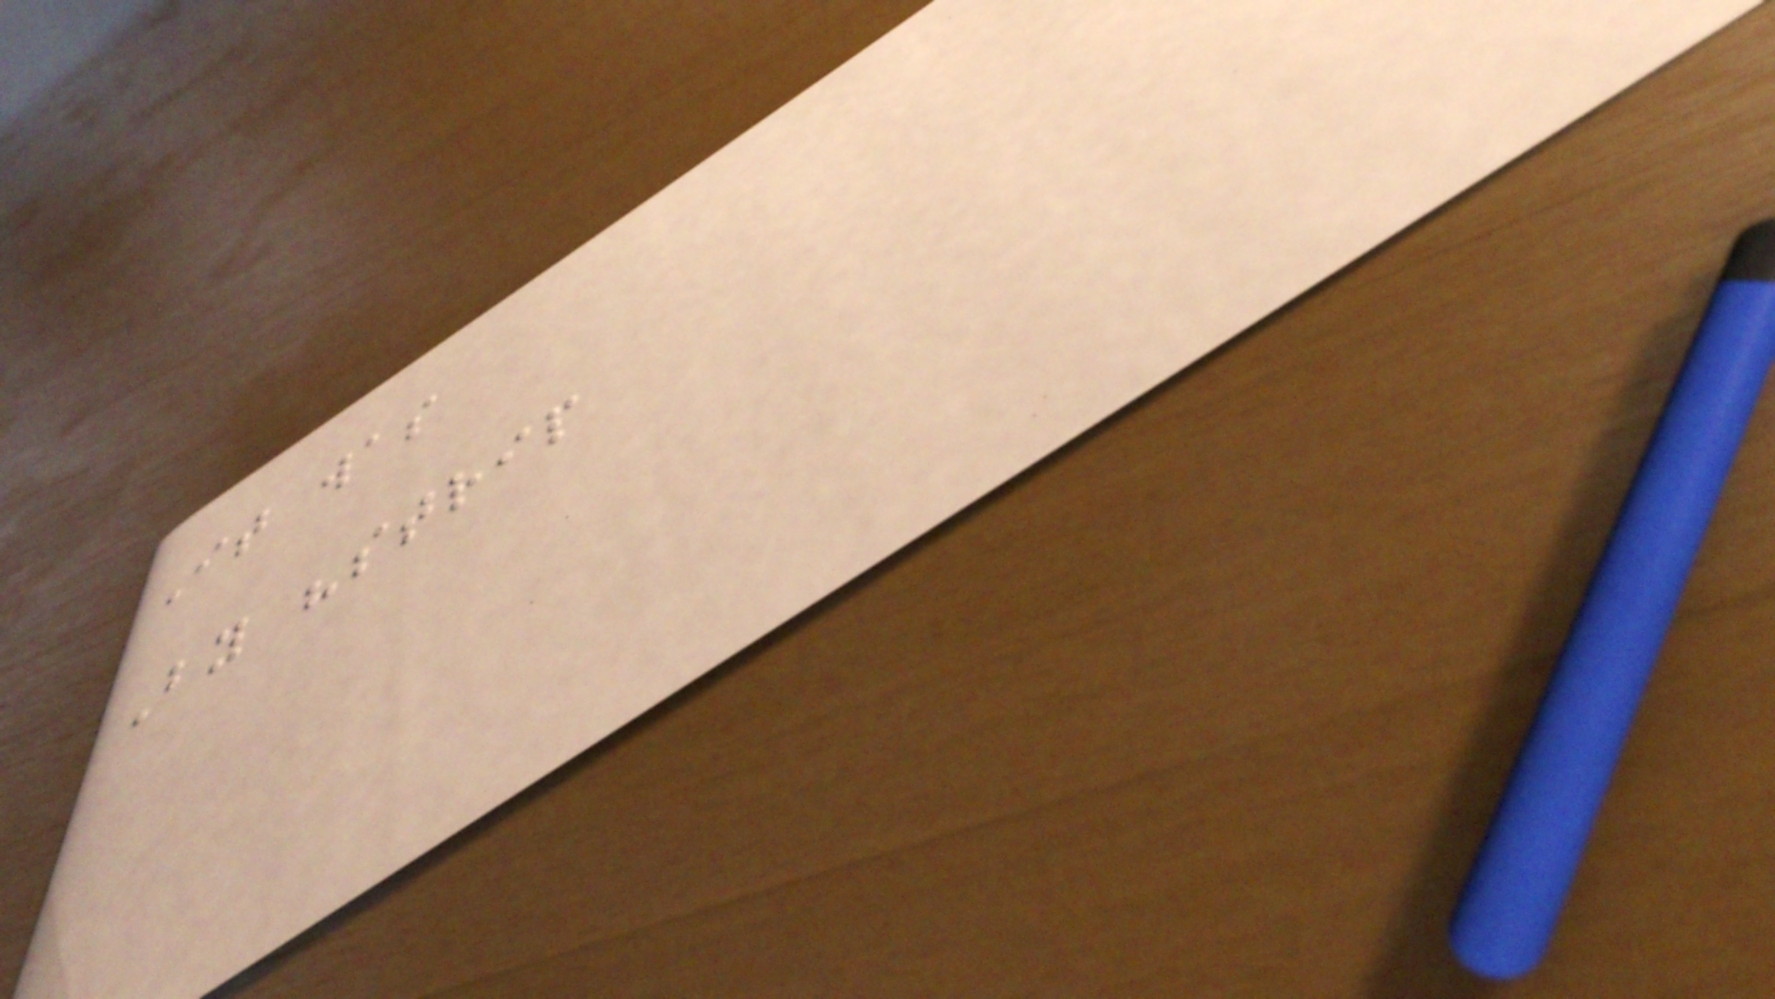It was
By "strip
